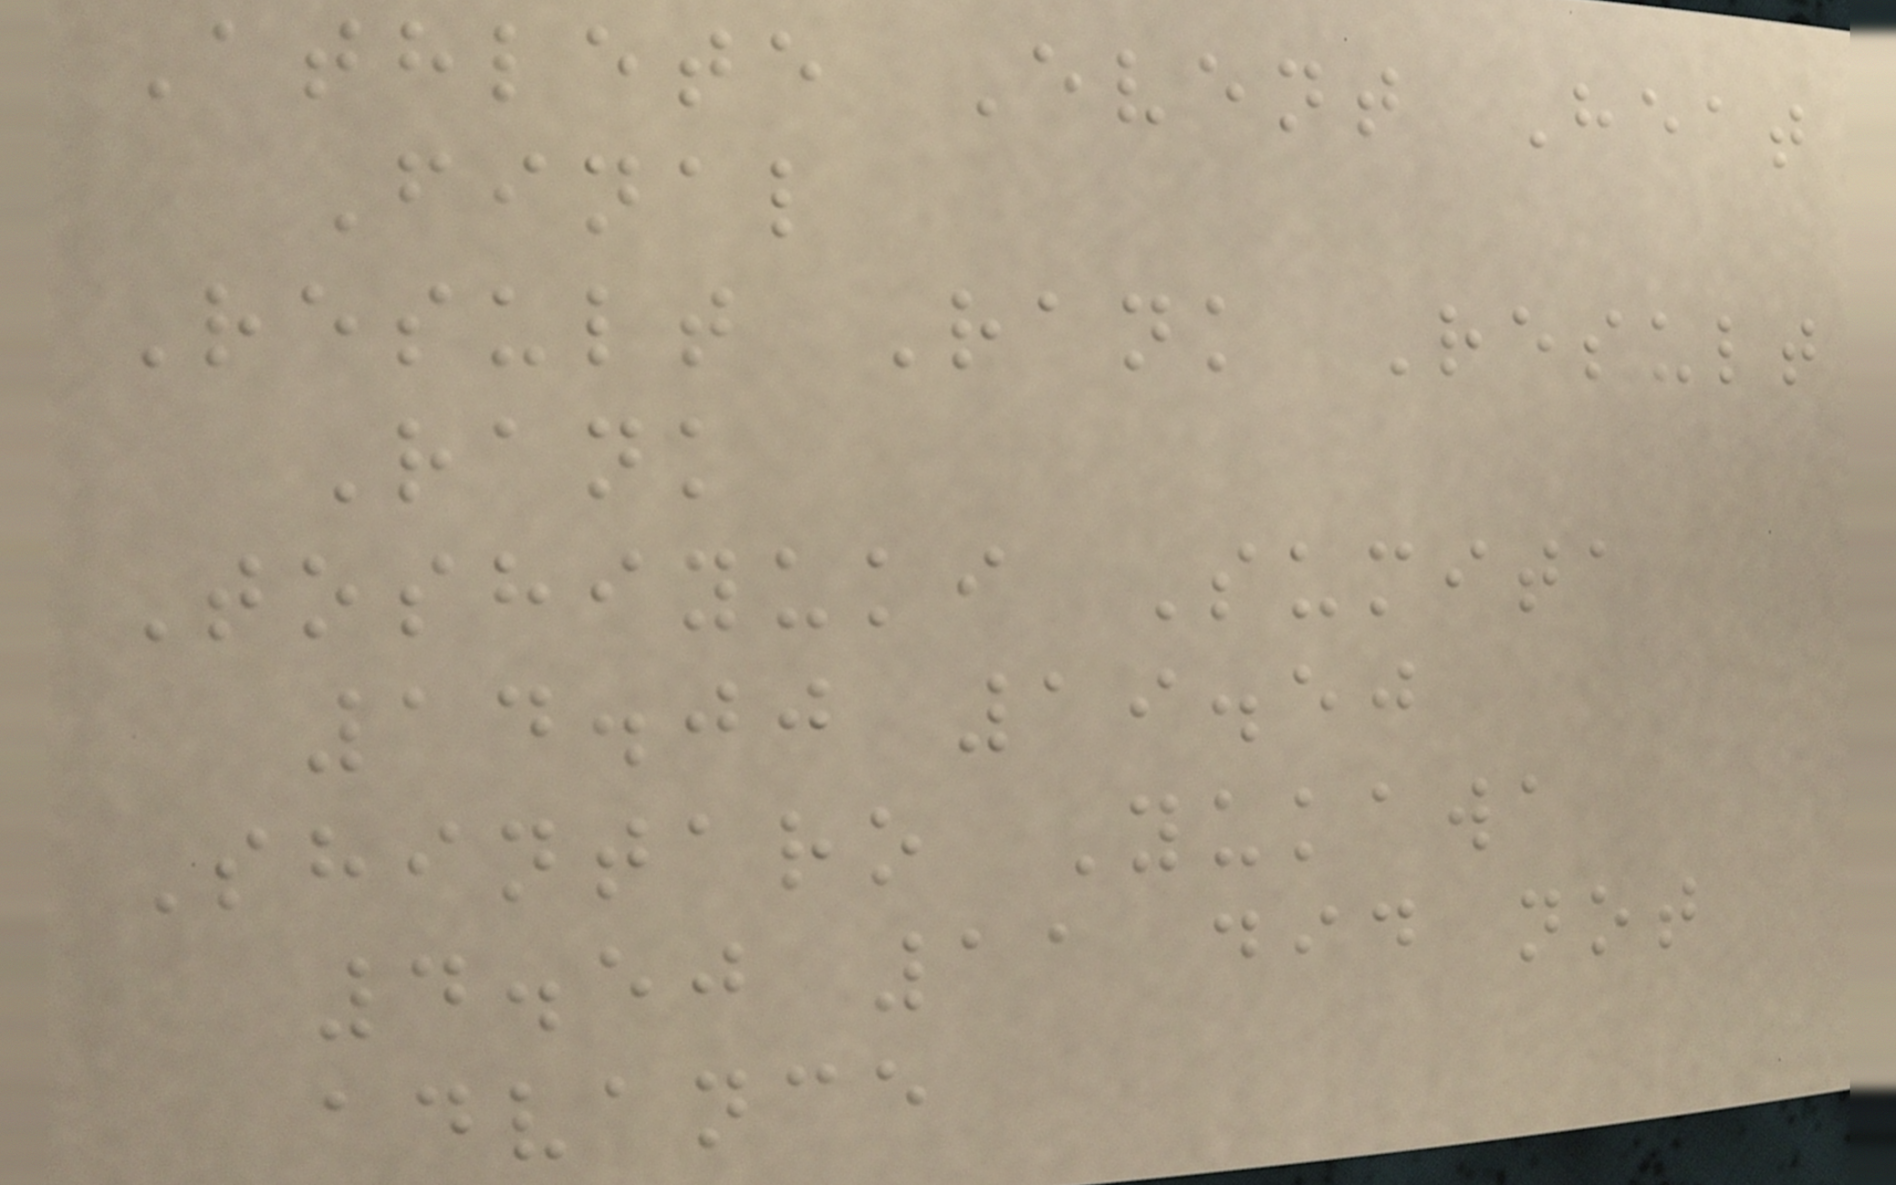Athlete Event Heat
Final
Result Rank Result
Rank
Toshiyuki Sumita
14.00 19.50
Shintaro Yukawa
4.50 11 did not
advance
